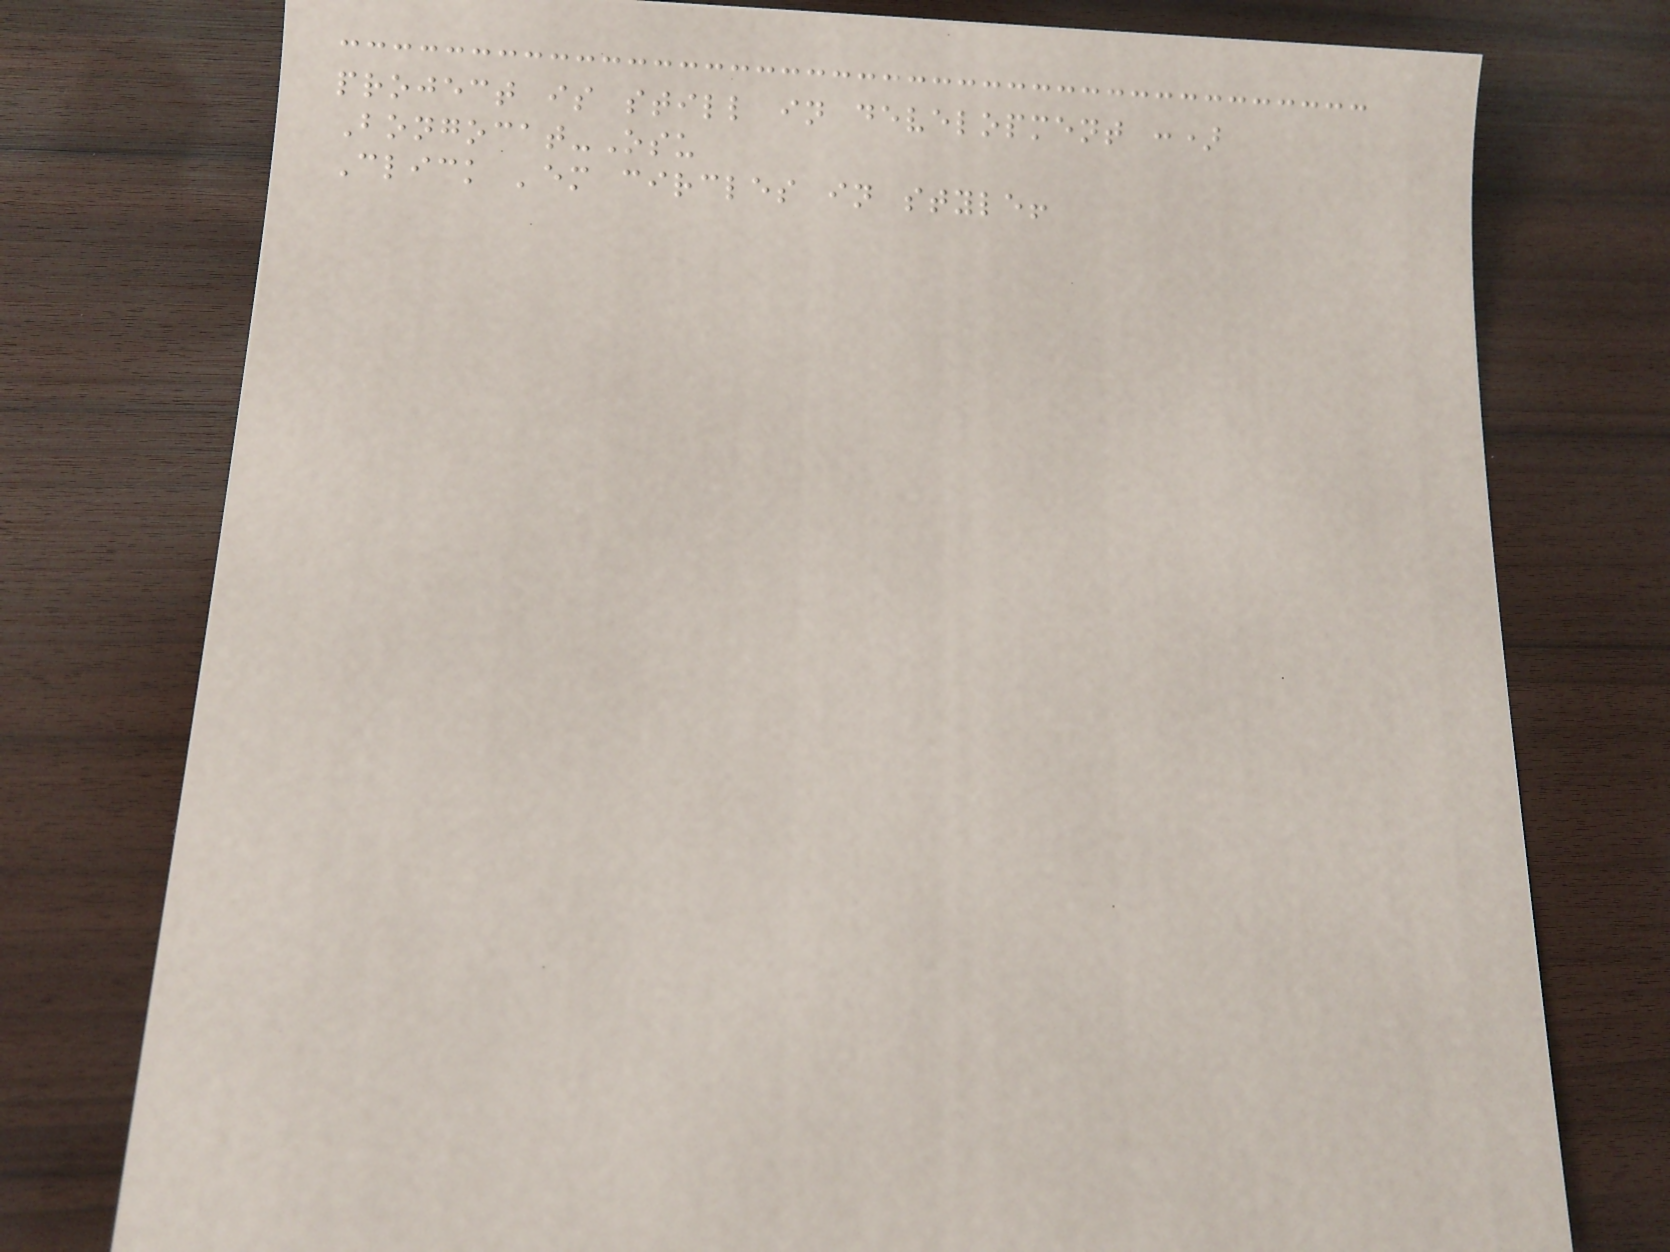project is still in development :)
Bongocat-Osu
Click 'em circles in style!
